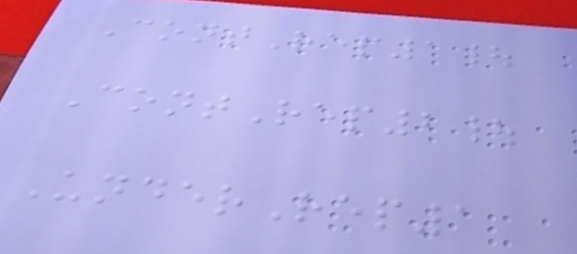ContRep1|
ContRep2|
UnderRep1
